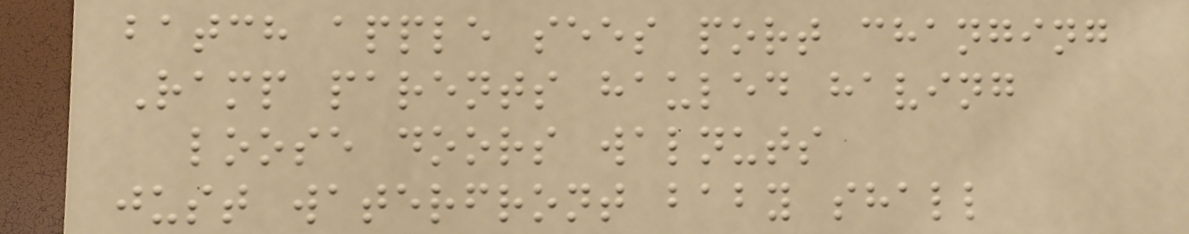batch apple sees port changing
Ramp parents hauled having
loose doors walnuts
just waterfront baby shall
